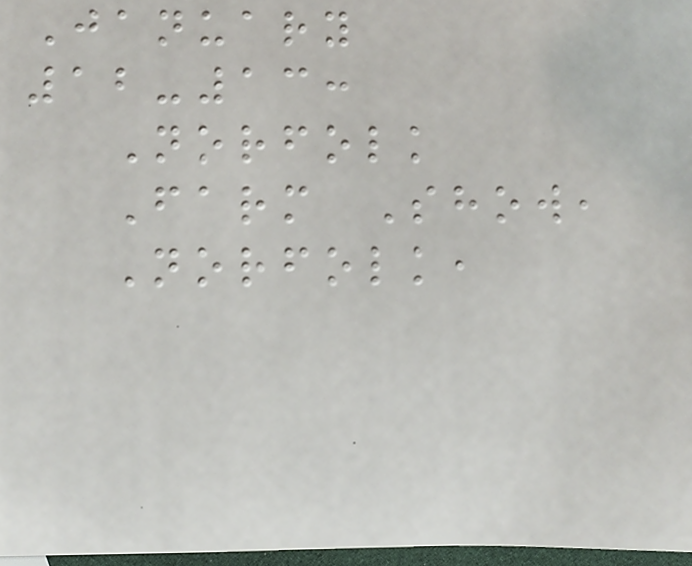January
12-13:
Norfolk
Farm Show,
Norfolk,
